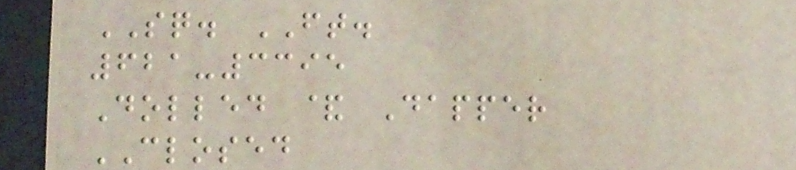SQ. FT.
621-3395
Dolled & Dapper
CLOSED
